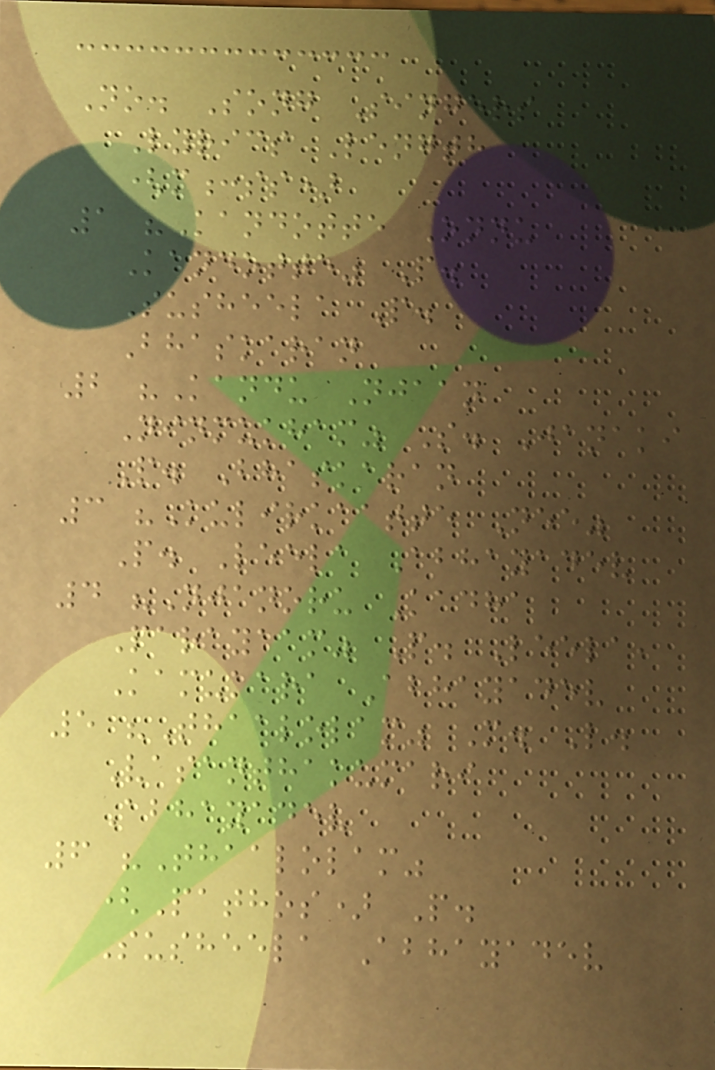No. Song Singers
Lyrics Length
(m:ss)
1 "Kandotte Onnu
Kandotte" P.
Susheela P.
Bhaskaran
2 "Kandu Njaan
Ninmukham" S. Janaki
P. Bhaskaran
3 "Kulirkaatte Nee"
P. Leela Abhayadev
4 "Njanoru Kadha
Parayaam" P. Leela,
Kamukara Abhayadev
5 "Thaalolam" M. L.
Vasanthakumari
Abhayadev
6 "Thaalolam"
(Pathos) P.
Susheela Abhayadev
